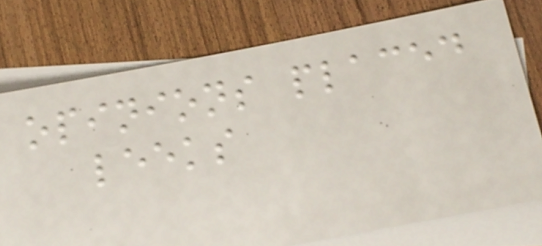opinions placed
leeks
